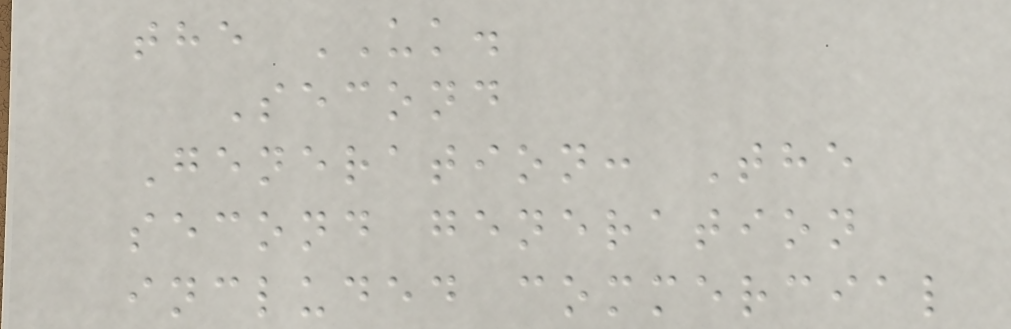the UK.
Second
Generation: The
second generation
included commercial
